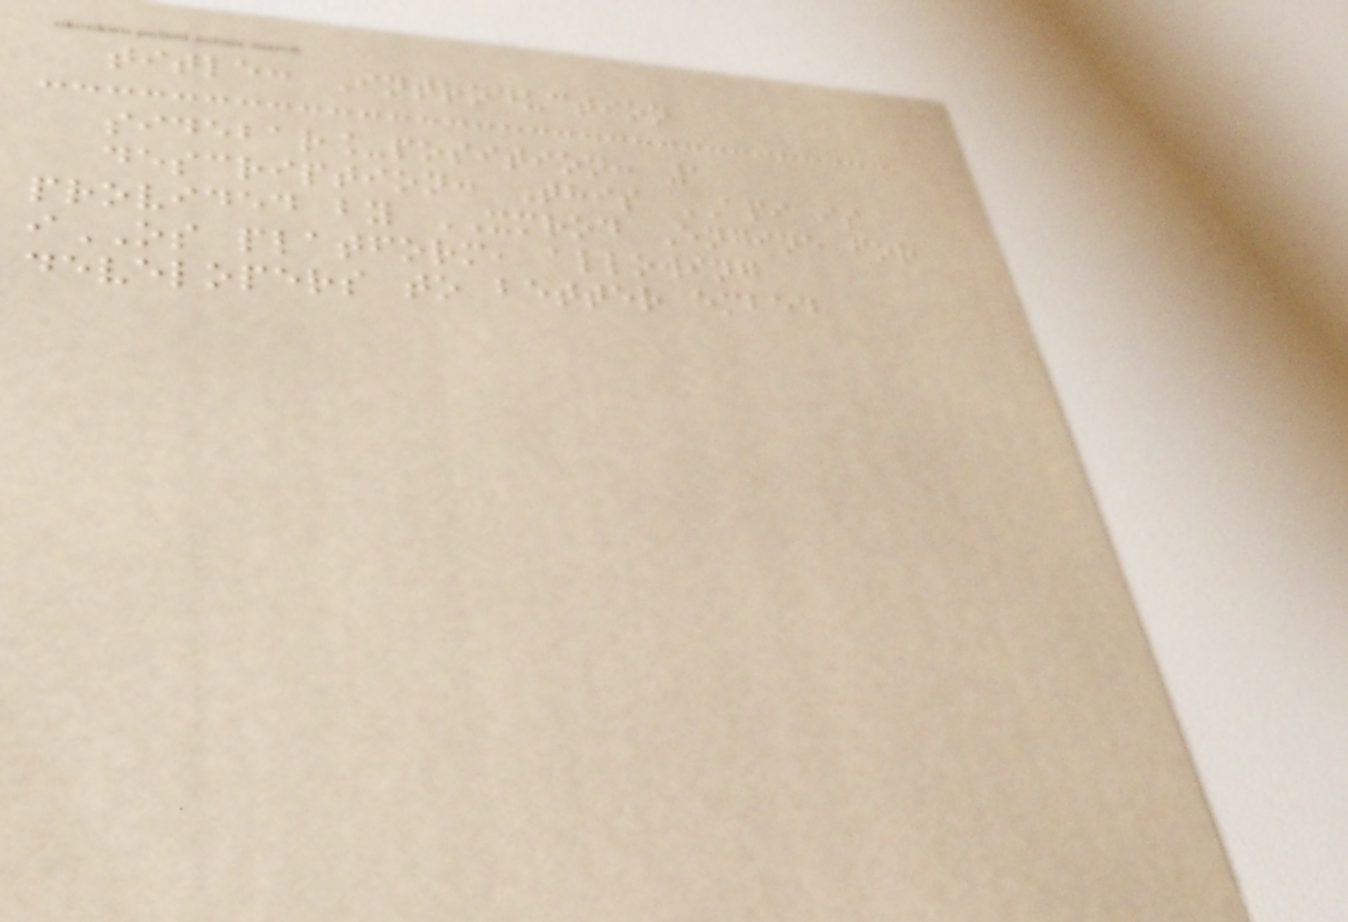title: Introduction
sidebar_position: 1
description: This API is
provided by XMROD Engine for
iOS platform, allowing
developers to better embed
